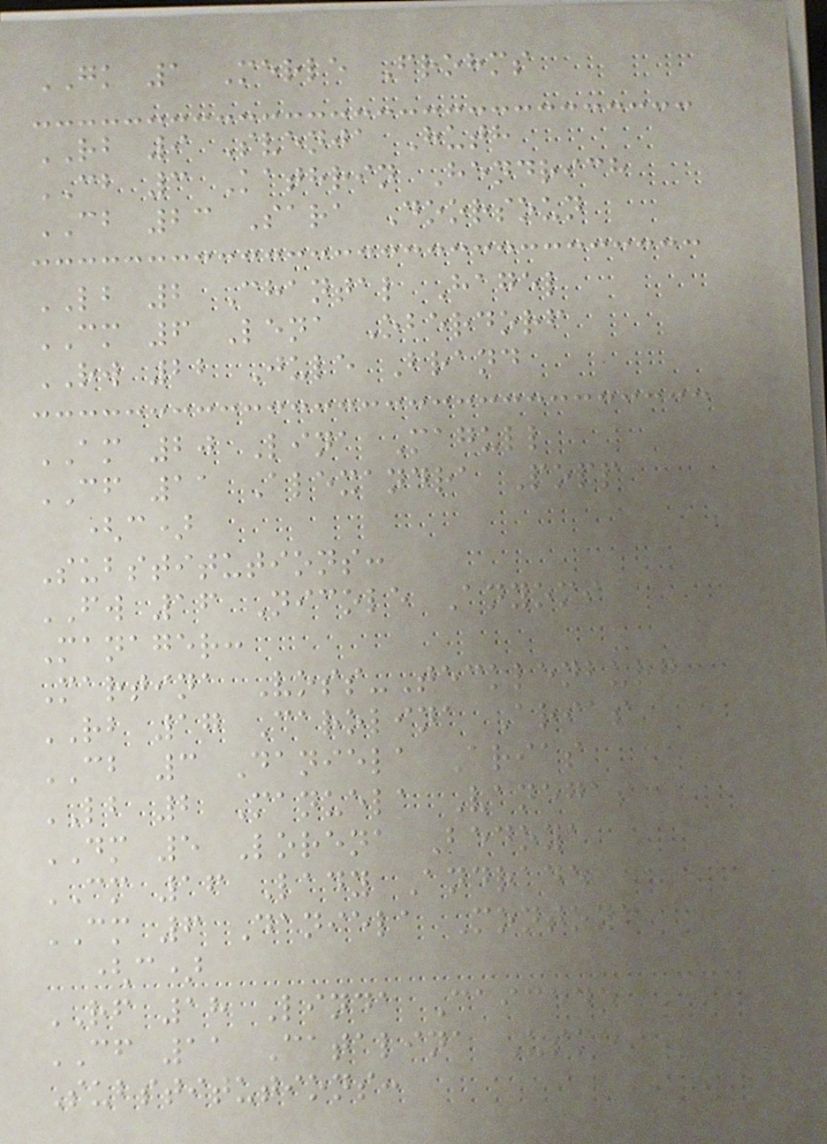GK 1 Merle Frohms
RB 9 Svenja Huth
CB 3 Kathrin Hendrich
CB 23 Sara Doorsoun
LB 2 Chantal Hagel
CM 6 Lena Oberdorf
RW 22 Jule Brand
AM 20 Lina Magull
CF 11 Alexandra Popp
(c)
Substitutions:
FW 16 Nicole Anyomi
Manager:
Martina Voss-Tecklenburg
RB 17 Carolina Arias
CB 3 Daniela Arias
LB 2 Manuela Vanegas
DM 5 Lorena Bedoya
CM 16 Lady Andrade
CM 6 Daniela Montoya
(c)
RF 18 Linda Caicedo
CF 11 Catalina Usme
Substitutions:
